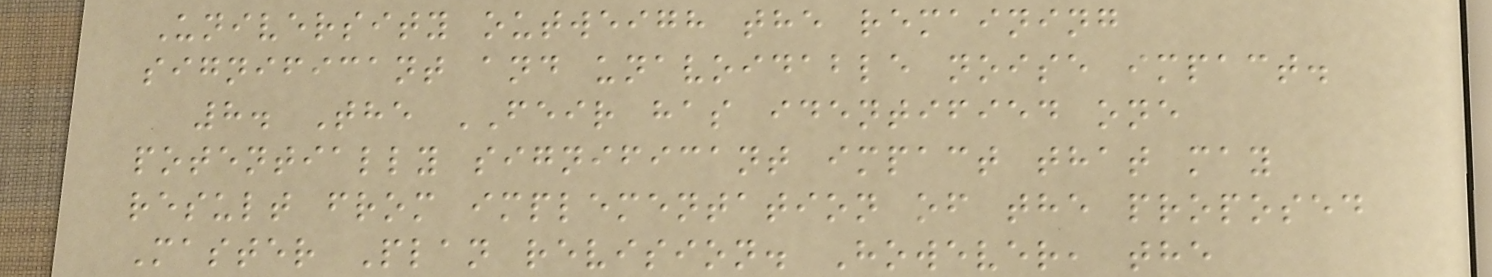University outweigh the remaining
significant and unavoidable noise impact.
8. The FEIR has identified one
potentially significant impact that may
result from implementation of the proposed
Master Plan revision. However, the
